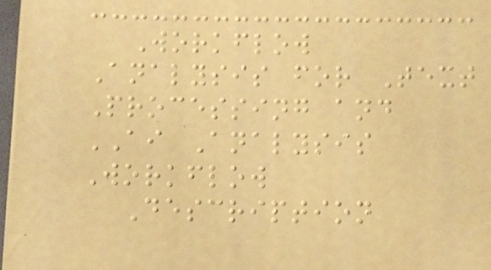Workflow
Analysis for Text
Processing and
AI Analysis
Workflow
Description
